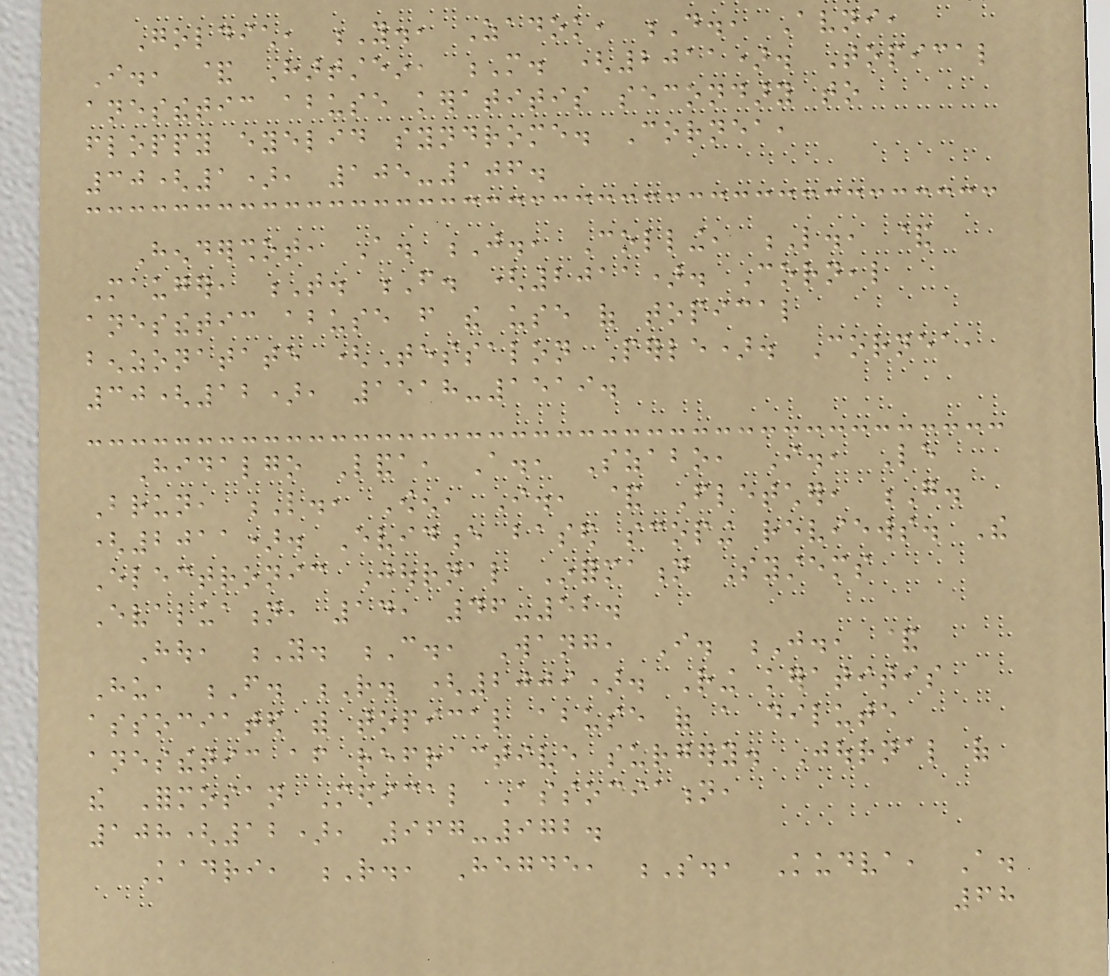Goldich, Y., Zadok, D., Avni,
I., & Hartstein, M. (2011). Topical
anesthetic abuse keratitis secondary to
floppy eyelid syndrome. Cornea,
30(1), 105-106.
Hendershot, A. J., Colling, L., &
Mauger, T. F. (2011). Corneal
anesthetic abuse from the use of topical
benzonatate (Tessalon Perle). Cornea,
30(12), 1518-1519.
Hidalgo Landa, A., Szabo, I., Le
Brun, L., Owen, I., & Fletcher, G.
(2011). Evidence based scoping reviews. The
Electronic Journal Information Systems
Evaluation, 14, 46-52.
Hou, Y. C., Wang, I. J., &
Hu, F. R. (2009). Ring keratitis
associated with topical abuse of a dilute
anesthetic after refractive surgery. Journal of
the Formosan Medical Association,
108(12), 967-972.
Kadri, R., Hegde, S., Kudva, A.
68
